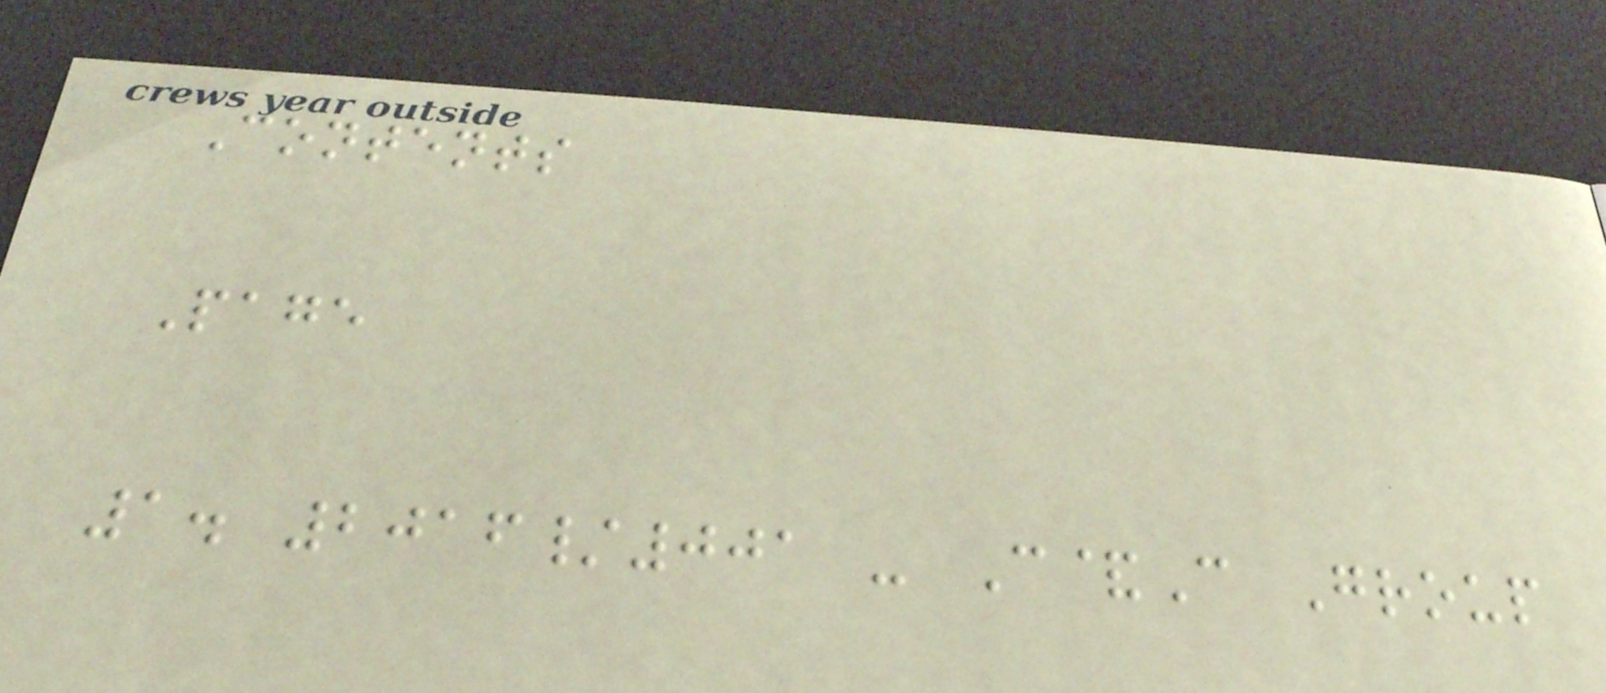Contents
Page
1. 2016/001 - C&C Group
